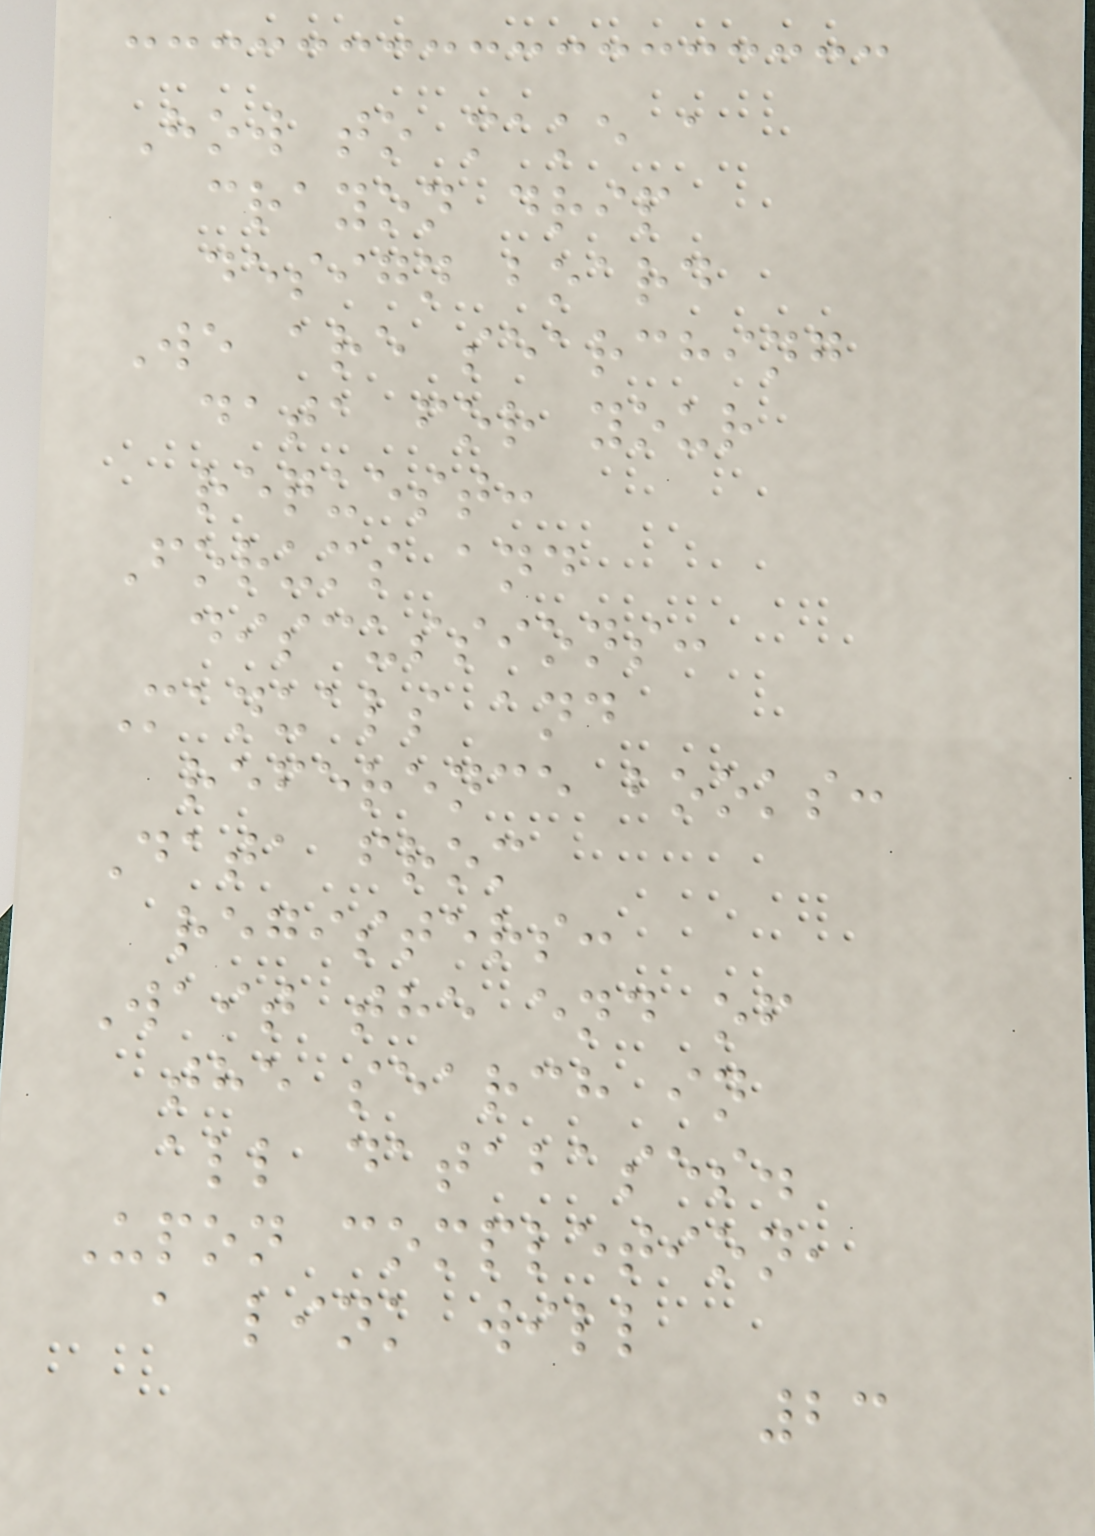How to make a
crayon drip
design board
We are searching
data for your
request:
Forums and
discussions:
Manuals and
reference books:
Data from
registers:
Wait the end of
the search in
all databases.
Upon completion,
a link will
23
